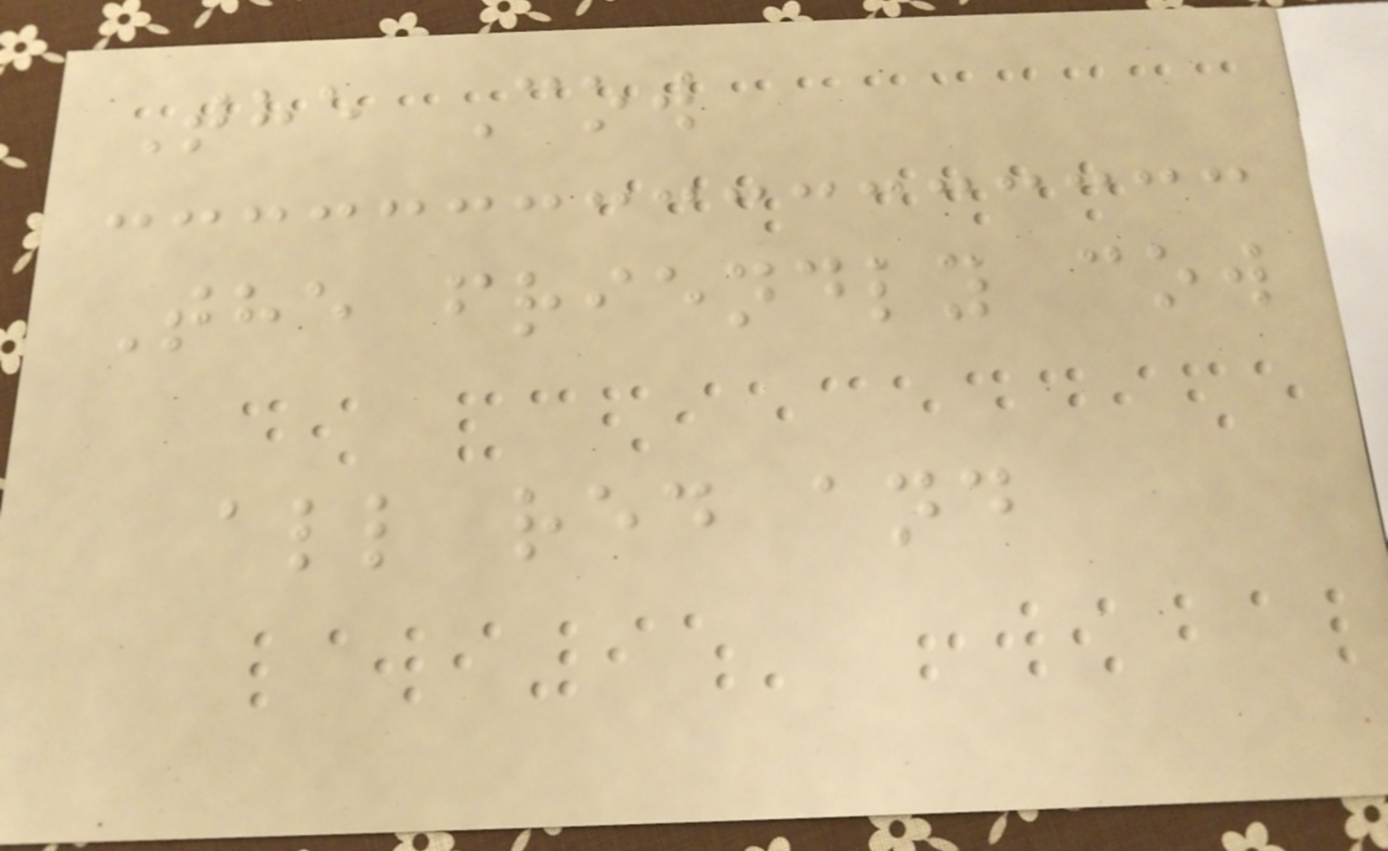The Cow
The friendly cow
all red and
